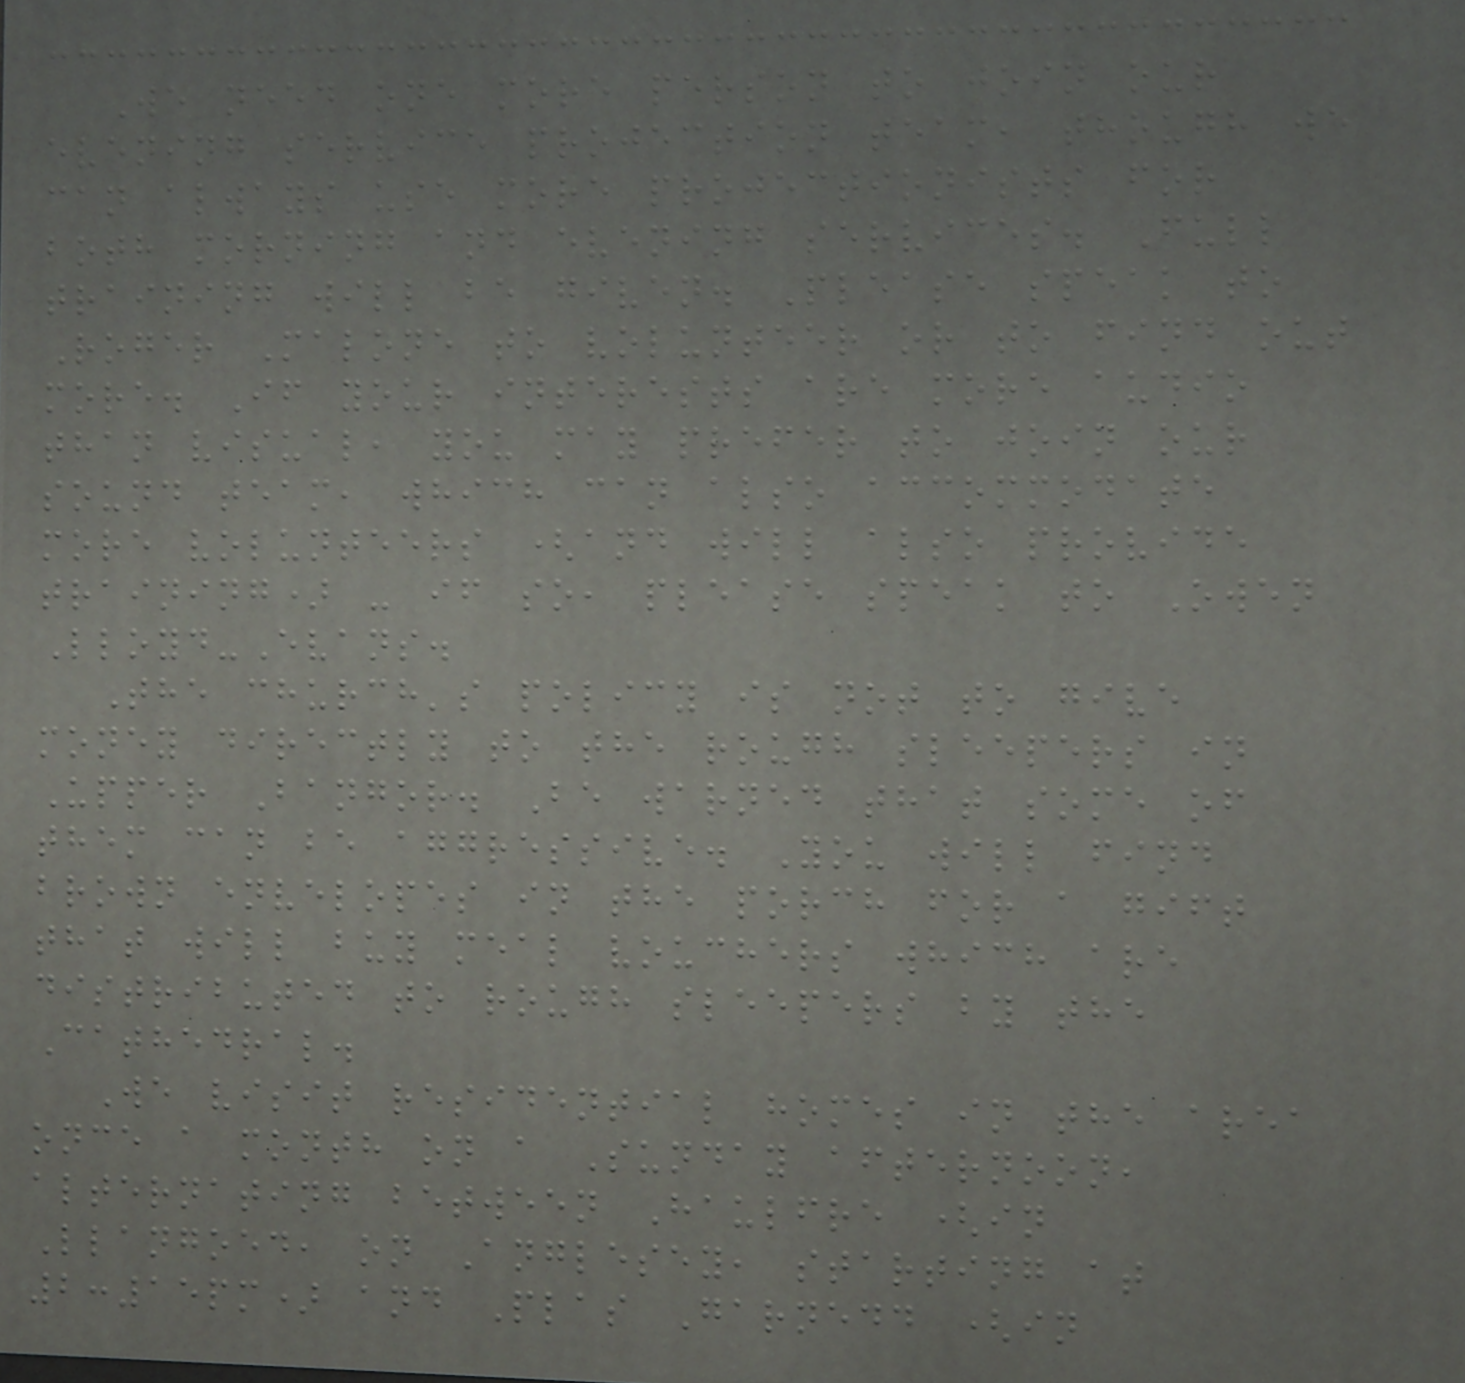We need one more person to join our
evening service projection team, though we
can always use more projectionists for
both morning and evening services. Full
training will be given. Please speak to
Roger Malone to volunteer or to find out
more. If your interests are more audio
than visual, you may prefer to join our
sound team, which can also accommodate
more volunteers (and will also provide
training) - if so, please speak to Owen
Lloyd-Evans.
The church's policy is not to give
money directly to the rough sleepers in
Upper Bangor. Be warned that some of
them can be aggressive. You will find
brown envelopes in the porch for a gift
that will buy meal vouchers which are
distributed to rough sleepers by the
Cathedral.
We visit residential homes in the area
once a month on a Sunday afternoon,
alternating between Haulfre (in
Llangoed, on Anglesey, starting at
2:15pm) and Plas Garnedd (in
